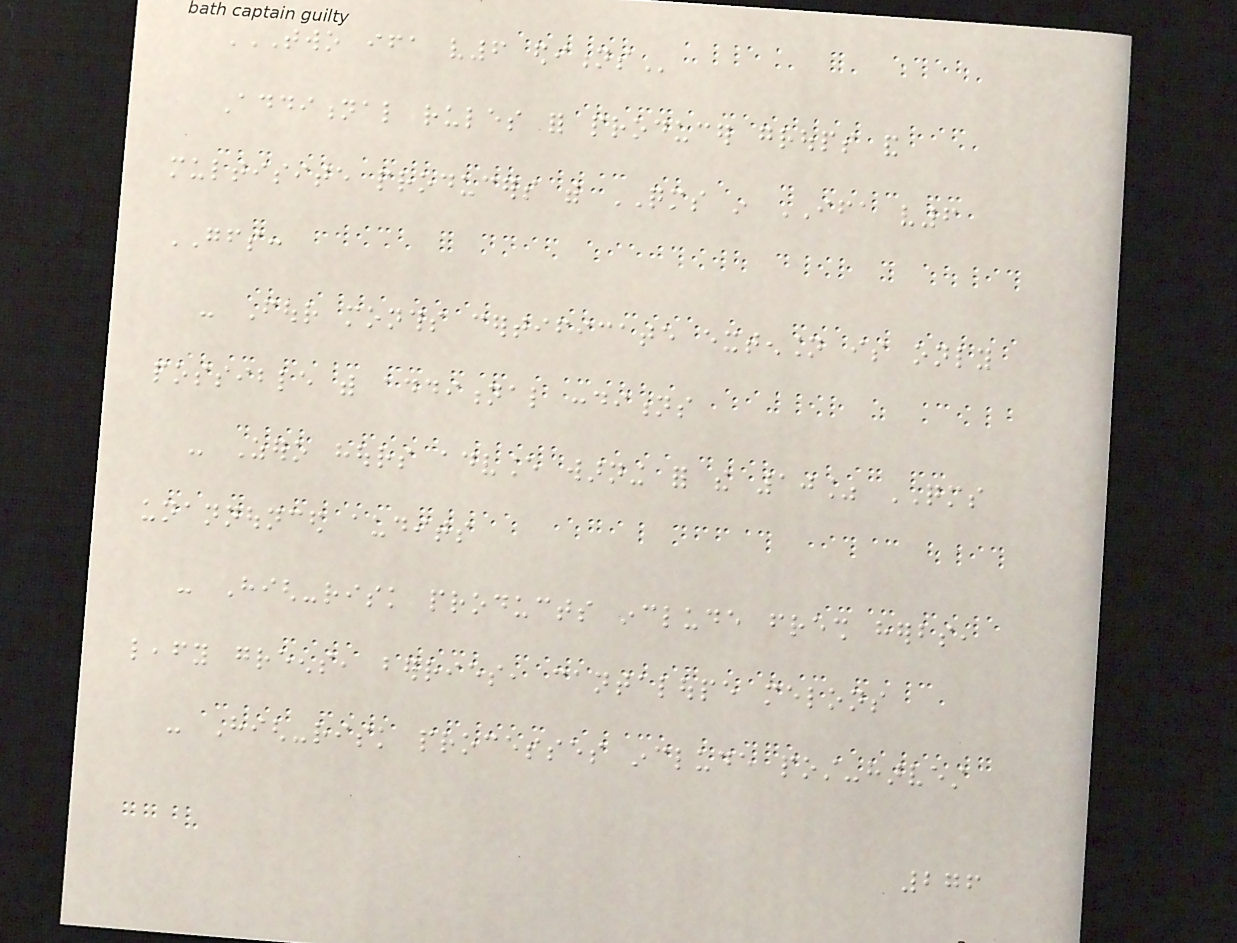TWO IFA V6 EDITIONS
Additional rules for producer groups and
multisite producers with QMS in IFA v6
GFS:
- Four months certificate extension is only
possible with additional conditions
- Zero hours advance warning for the 10% QMS
unannounced audits
- High-risk products include fresh herbs,
leafy greens, berries, cantaloupe melons
- High-risk processes include post-harvest
276
